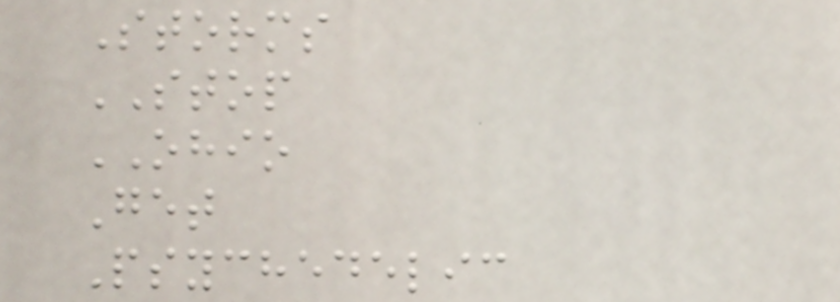Storms
STOP
OHIO
Get
Psychedelic
